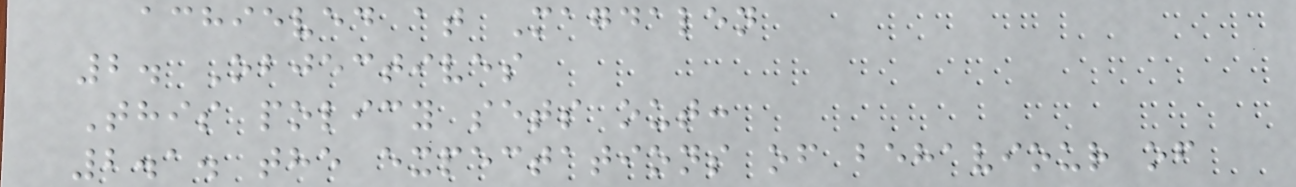achieved at Magdalen
2. Objectives
This policy sets out:
2.1. the expectations of behaviour of
